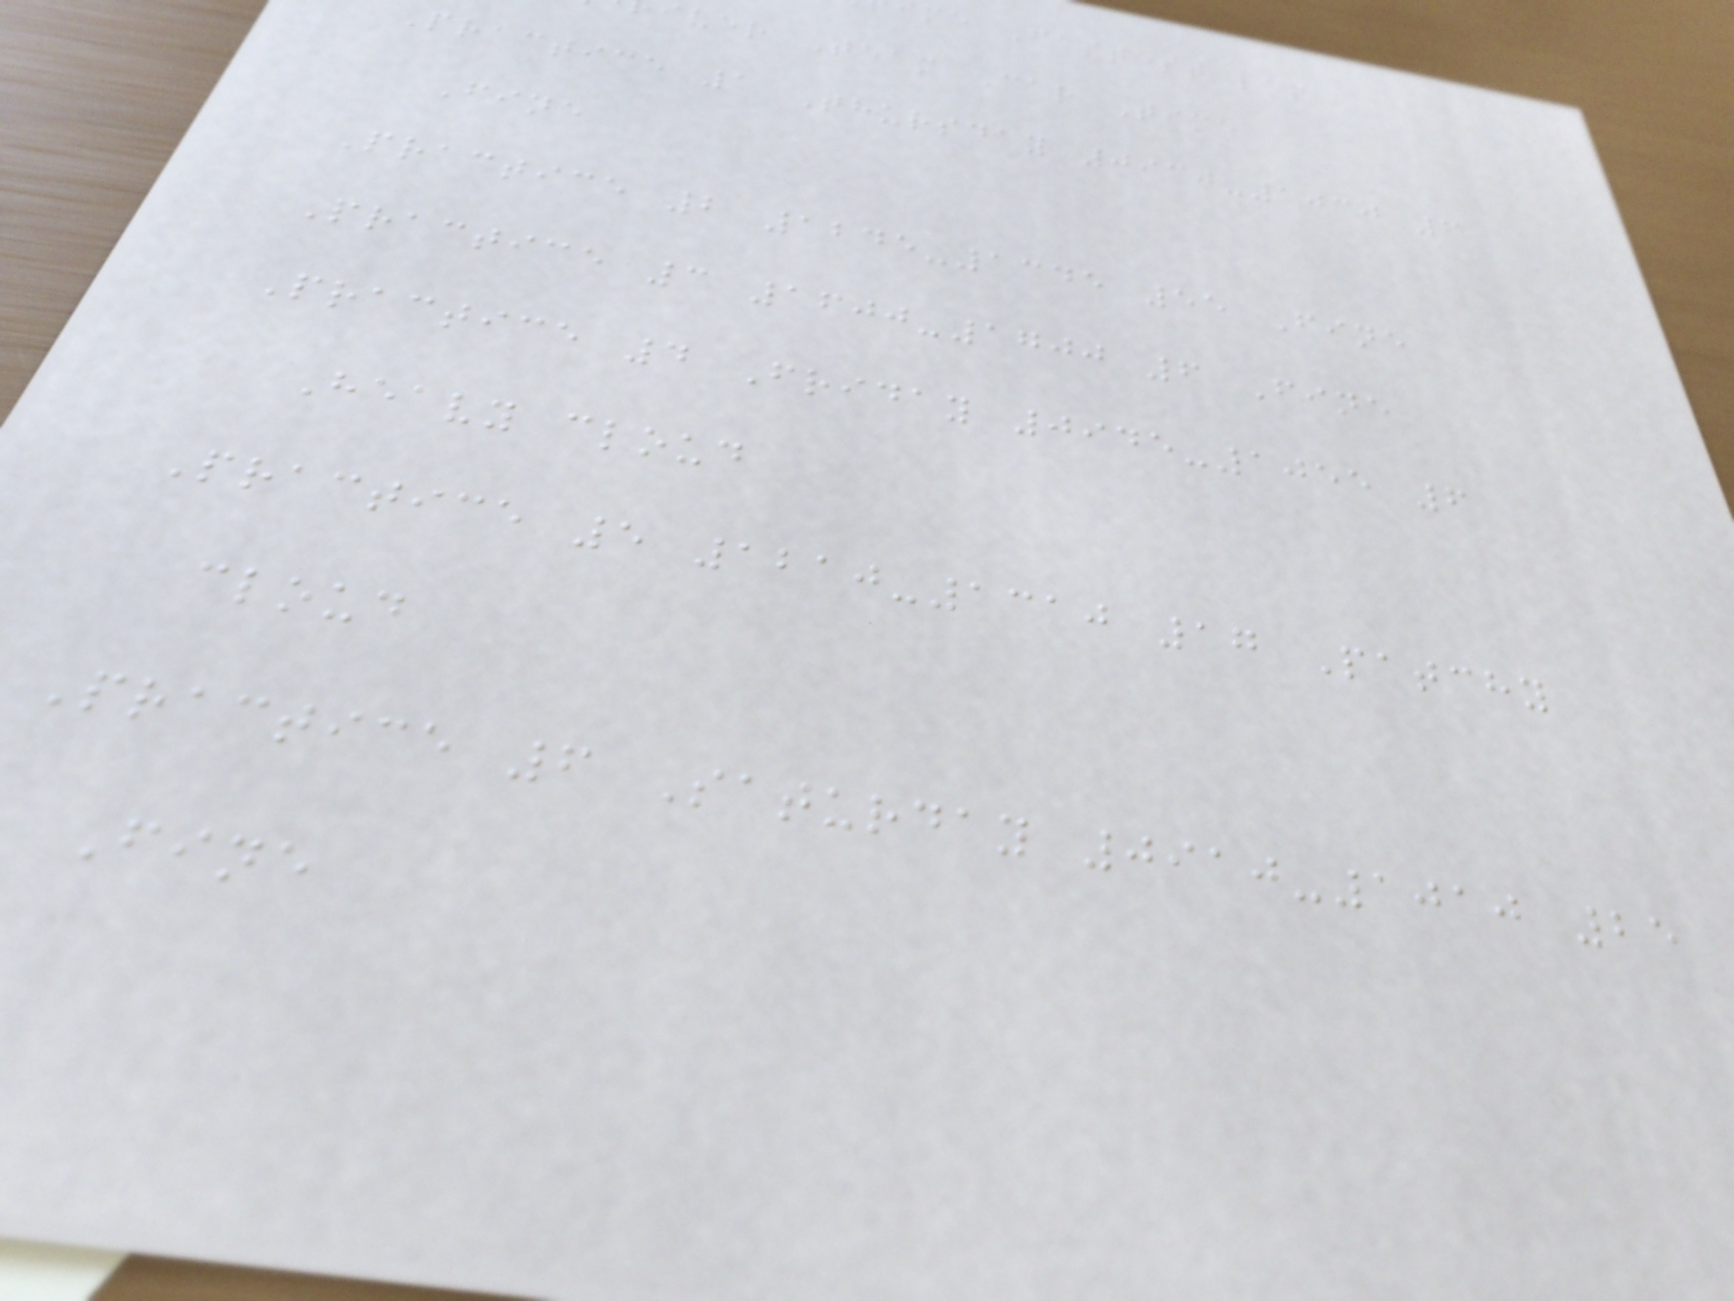me Fastest lap
iver Team Car Time
Practice 1 Thursday 0930-1030 6
Fine
Practice 2 1245-1345 55 Fine
Practice 3 1600-1700 6 Fine
Practice 4 Friday 0945-1055 6
Heavy cloud
Practice 5 1210-1310 17 Patchy
cloud
Practice 6 Saturday 0910-1010 25
Fine
